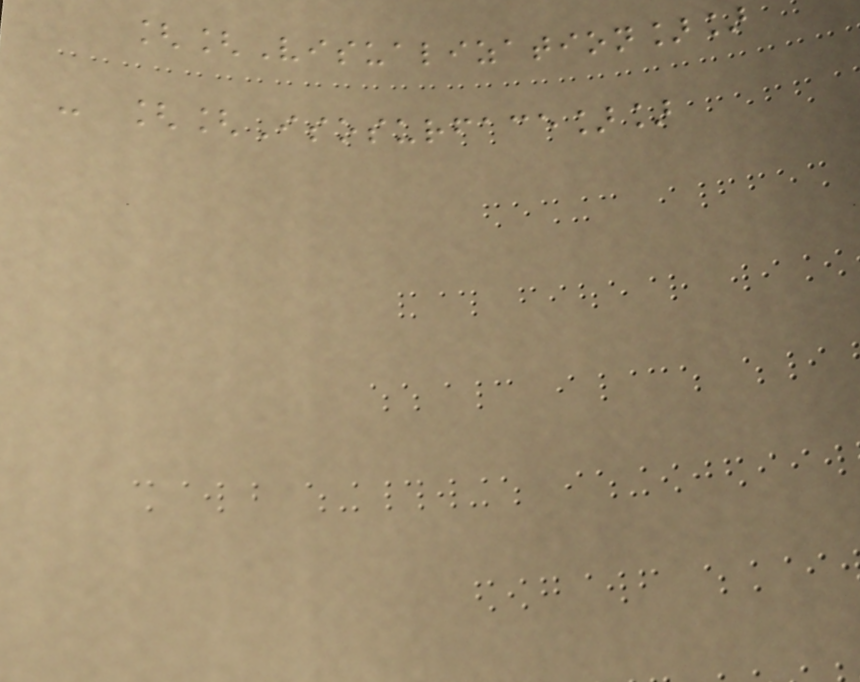[[Visualization]]
- [[Isosurface]]
